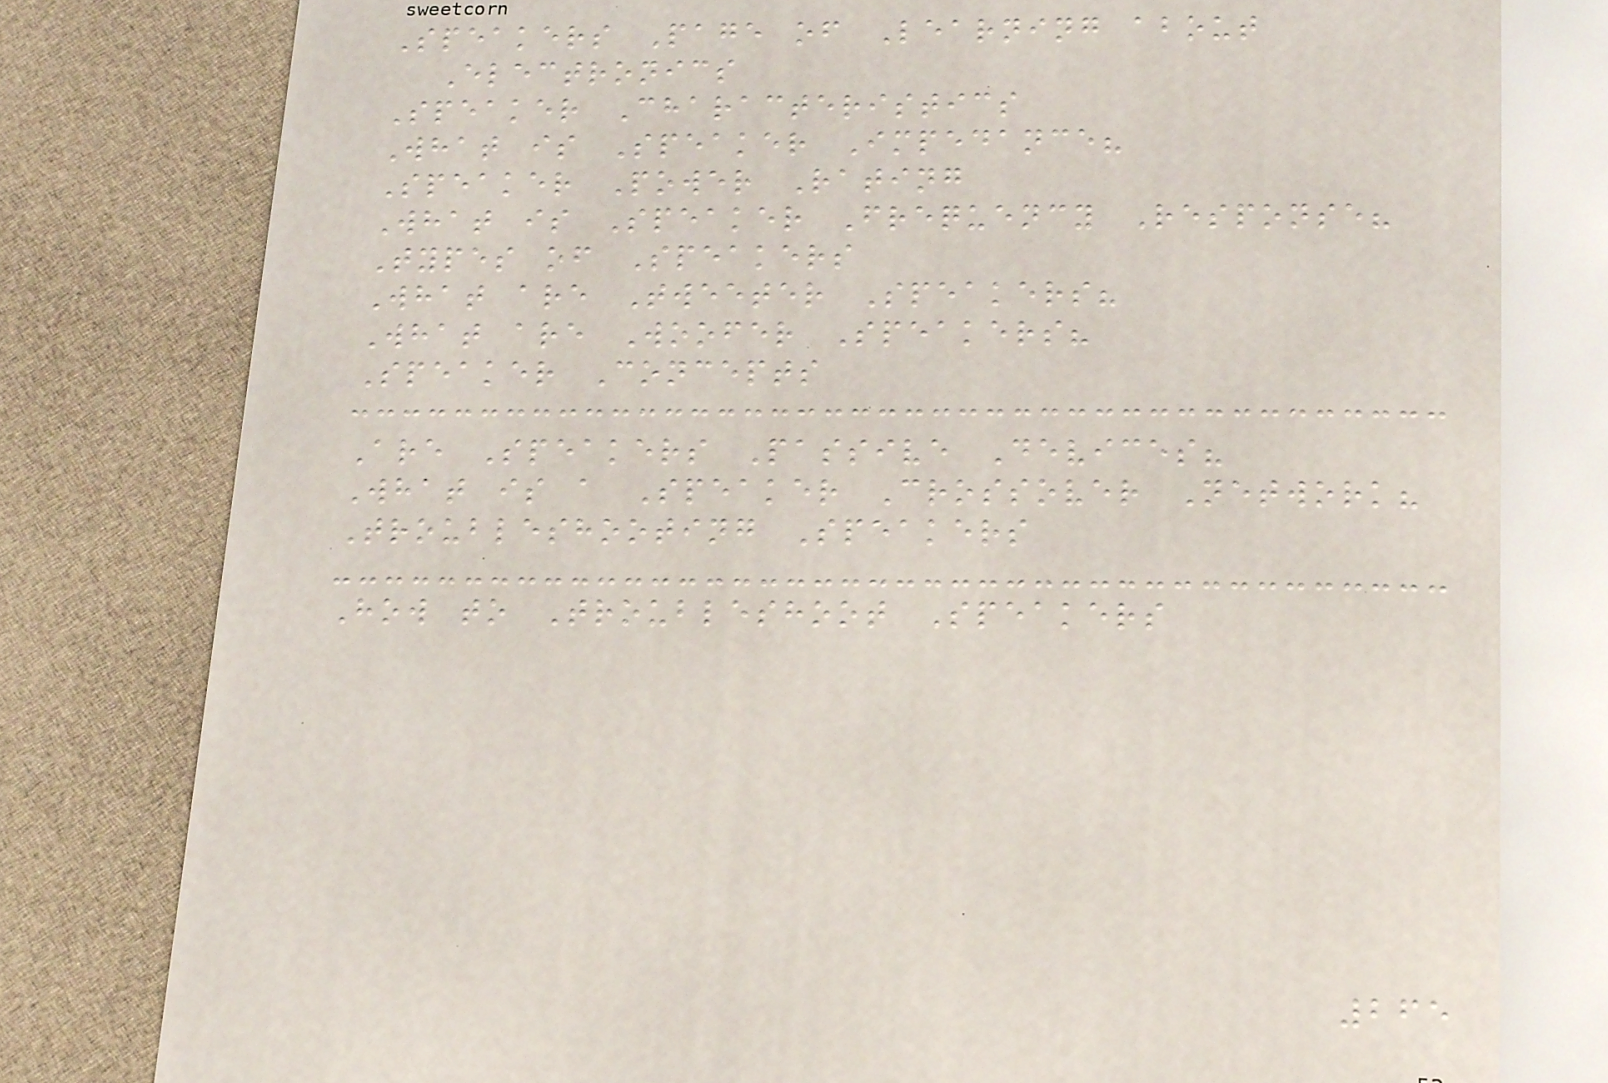Speakers Page of Learning about
Electronics
Speaker Characteristics
What is Speaker Impedance?
Speaker Power Rating
What is Speaker Frequency Response?
Types of Speakers
What are Tweeter Speakers?
What are Woofer Speakers?
Speaker Concepts
Are Speakers Passive Devices?
What is a Speaker Crossover Network?
Troubleshooting Speakers
How to Troubleshoot Speakers
265
